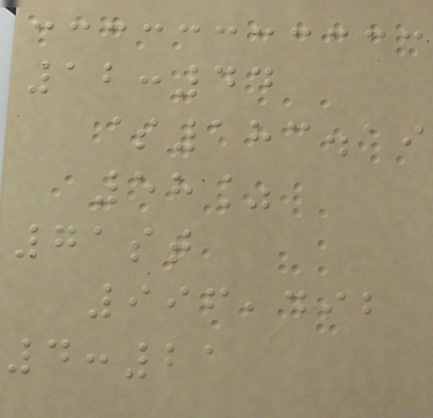12:44
$183.19
58%
71st
996,492
4:21
